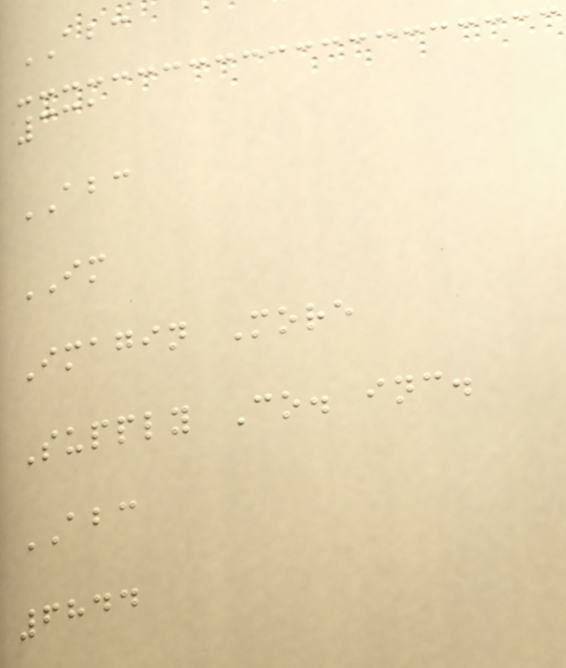ABC
331
ABC
IM
Imagin More
Supply Co. inc.
ABC
6844
